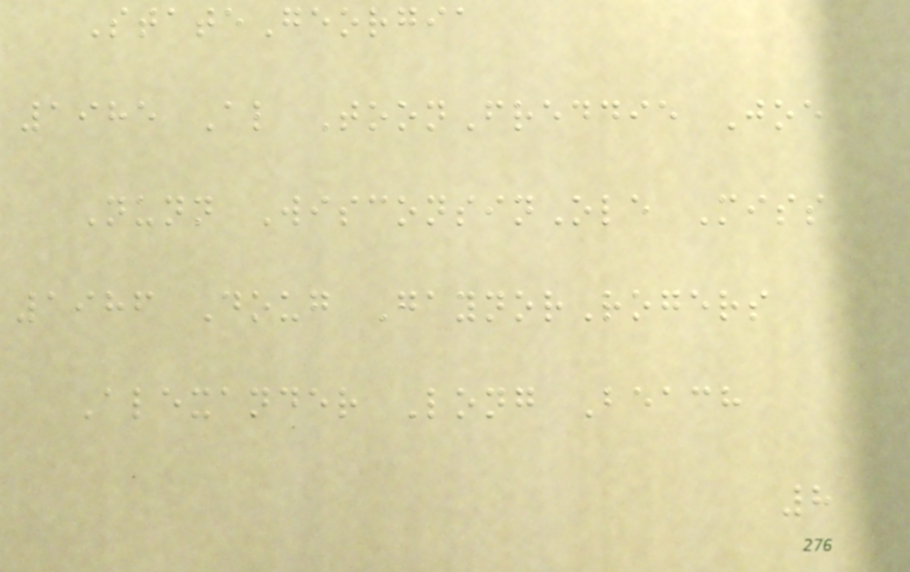StateGeorgia
1985 Al ToonFreddie Joe
Nunn WisconsinOle Miss
1986 Doug GaynorRogers
Alexander Long Beach
8
